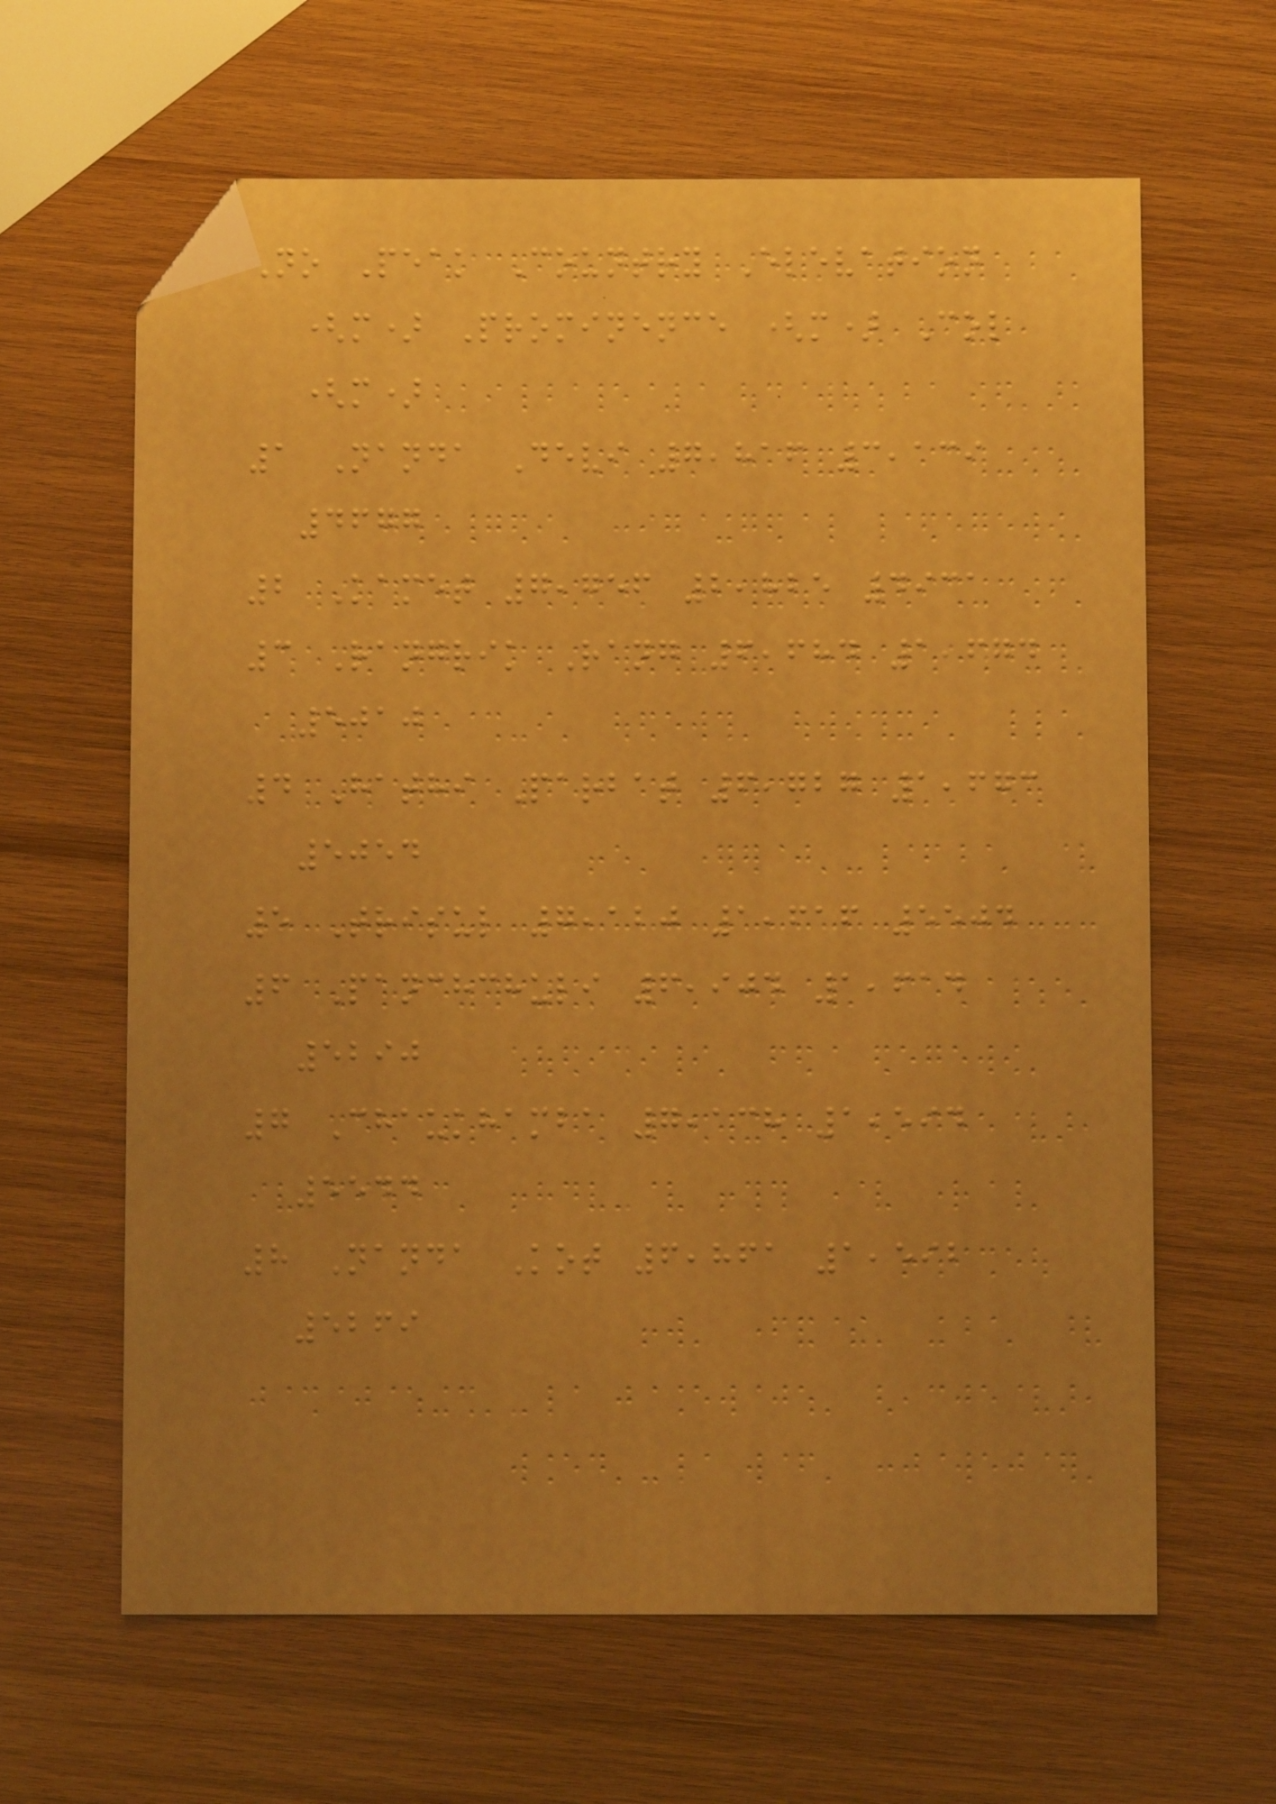No Peak Country Elevation
(m) Prominence (m) Col
(m)
1 Nanda Devi 7,816 3,139
4677
2 Kamet 7,756 2,825 4931
3 Rangrik Rang 6,684 1,674
5010
4 Hathi Parbat 6,727 1,673
5054
5 Trisul 7,120 1,616 5504
6 Panchchuli 6,904 1,614
5290
7 Chaukhamba 7,138 1,594
5544
8 Nanda Kot 6,861 1,592
5269
